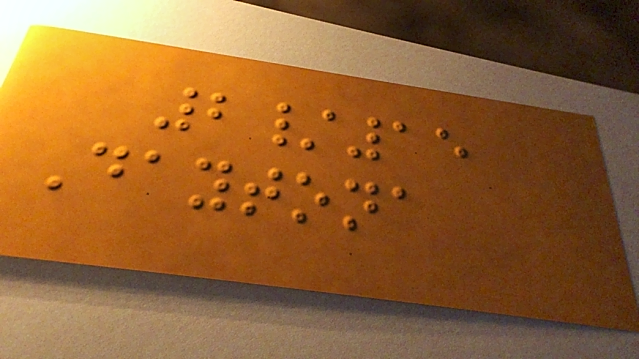2/15
Daytona
